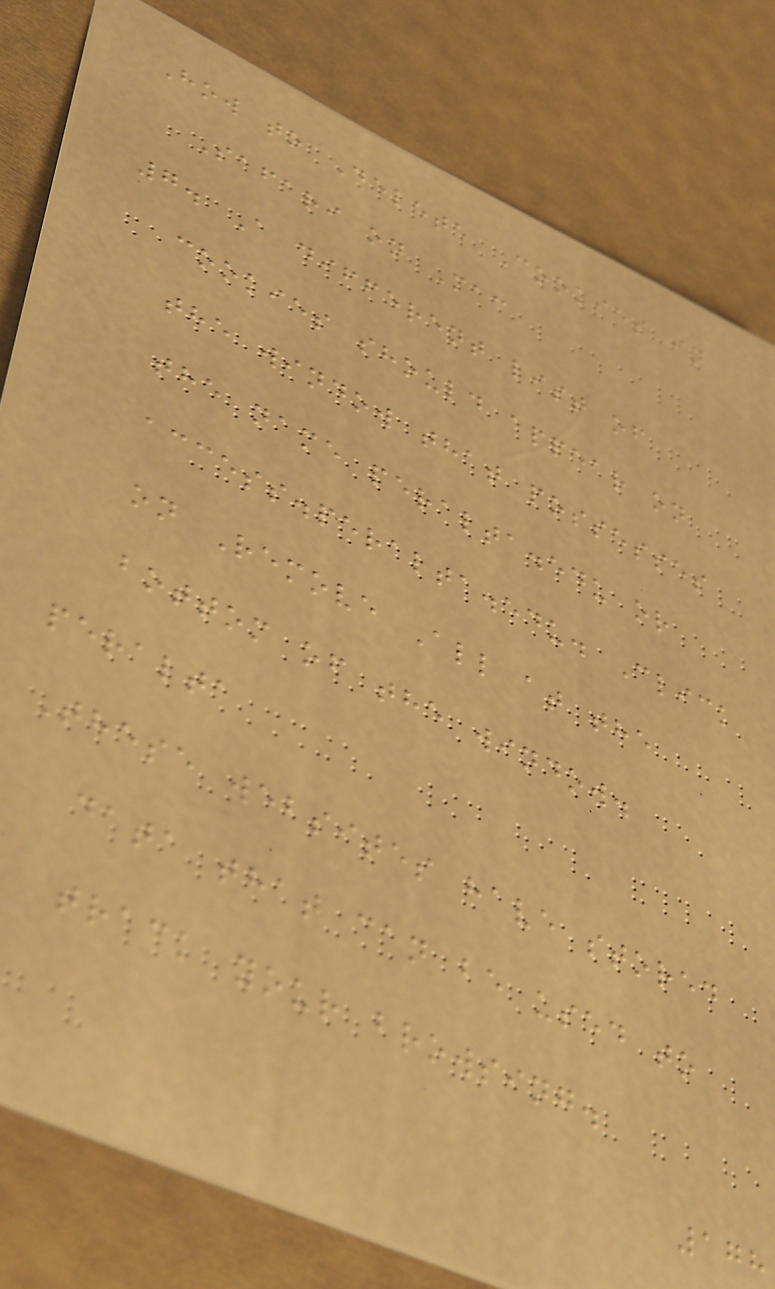How to Delete Cookies in
Safari on Mac
7. A different list of
cookies should appear on
the window that possesses
the name peralta.edu or
access.peralta.edu. Click
on Remove All at the
bottom of the window.
peralta
These websites have stored
data that can be used to
track your browsing.
178
